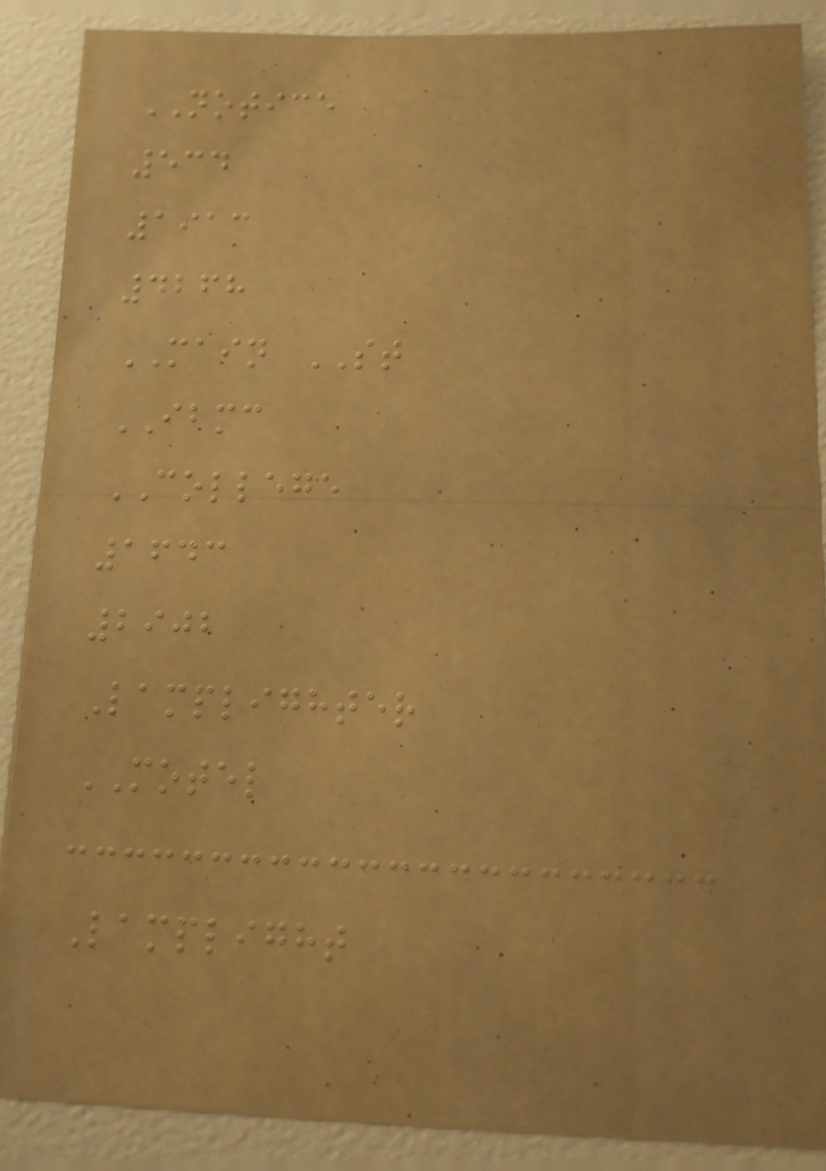NOTICE
534
1913
4268
MAIN ST
IBMC
COLLEGE
1643
2902
Lamplighter
MOTEL
Lamplight
